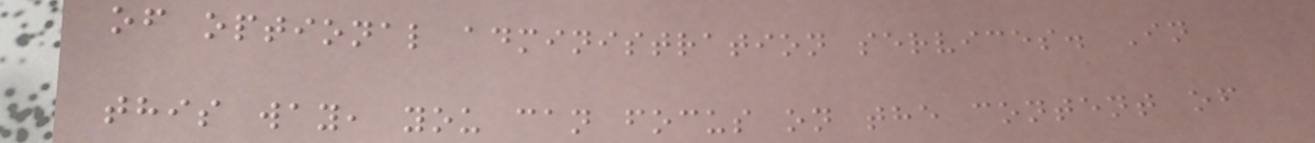of optional administration services. In
this way, you can focus on the content of
